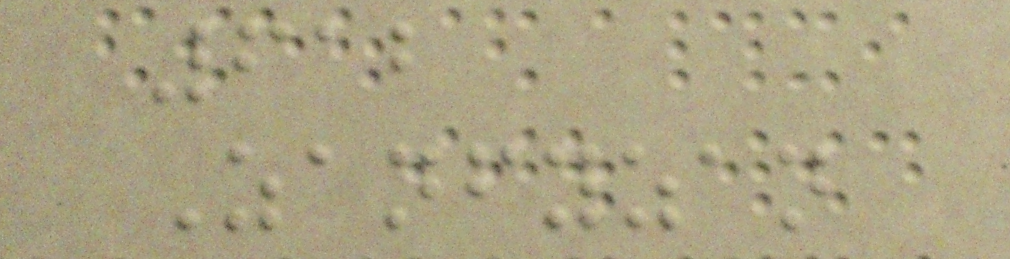612
Zanfyzan
